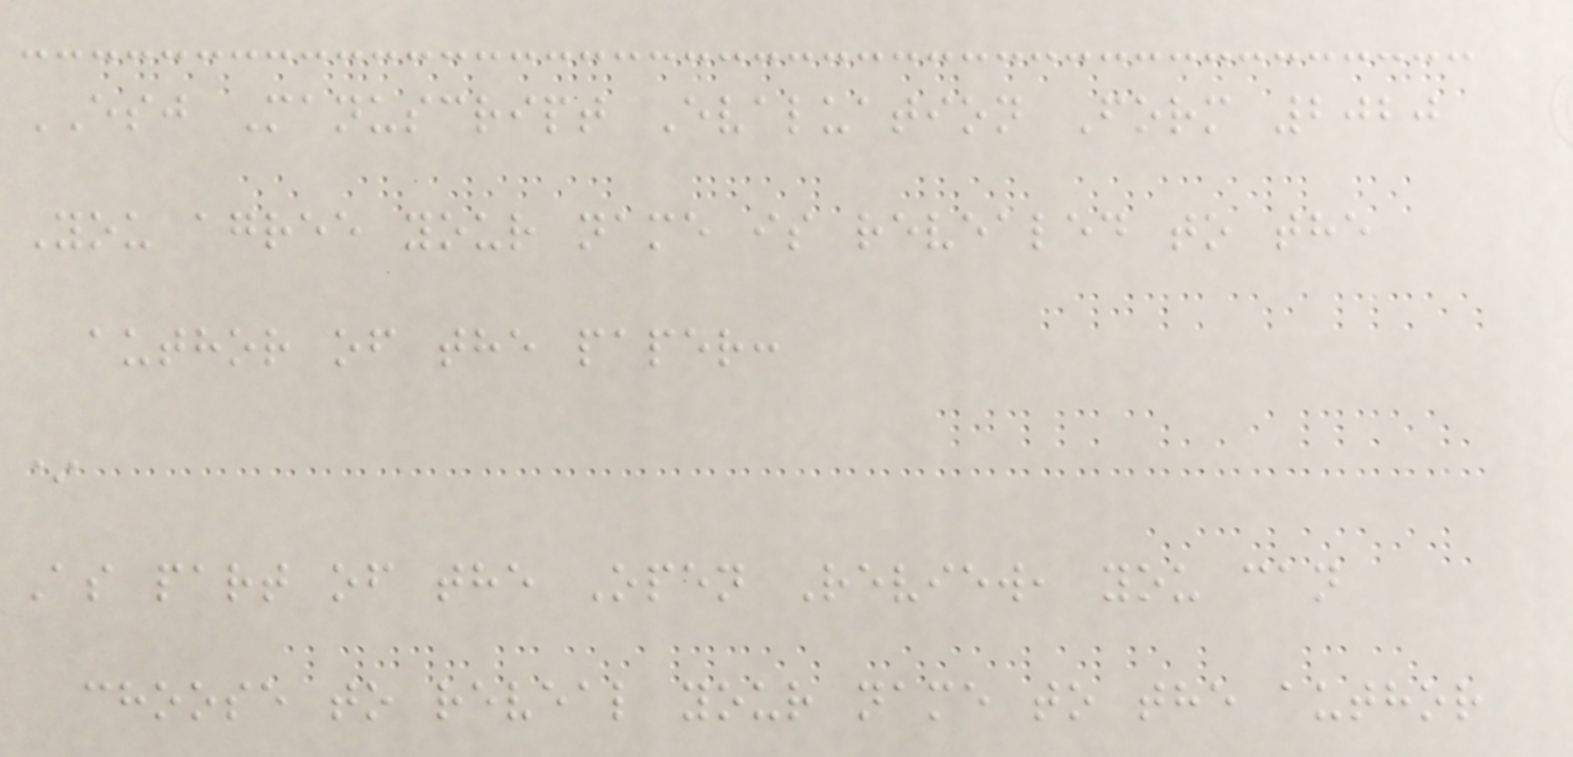ESJ Manuscript Evaluation Form 2020
You agree your name is revealed to the
author of the paper:
*
As part of the Open Review, you can
choose to reveal your name to the author
